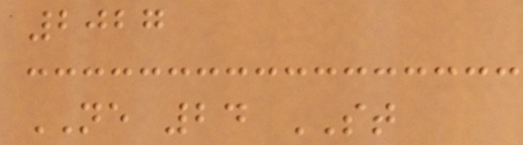2027
NE 24 ST
